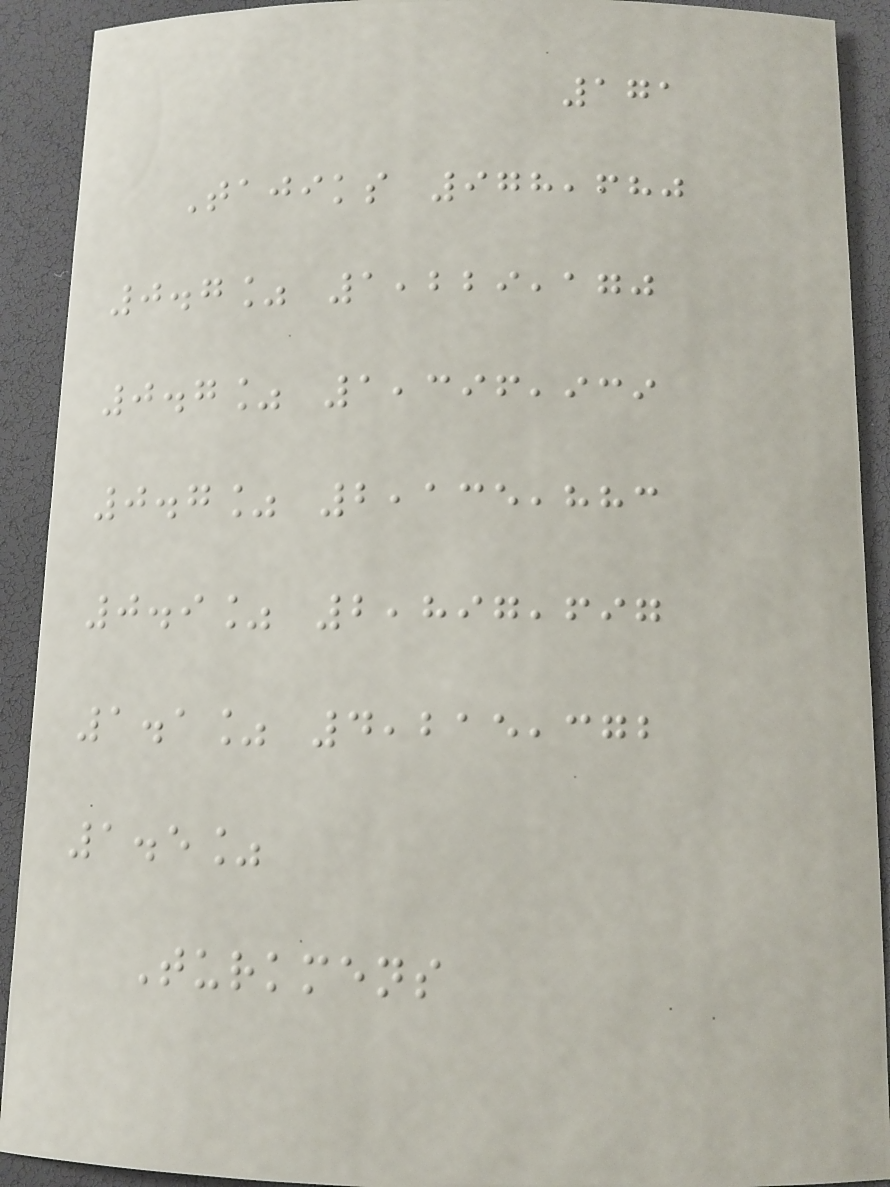171
Tajiks 978,680
0.7% 1,229,170
0.7% 1,396,939
0.7% 2,135,883
0.9% 2,897,697
1.1% 4,215,372
1.5%
Turkmens
